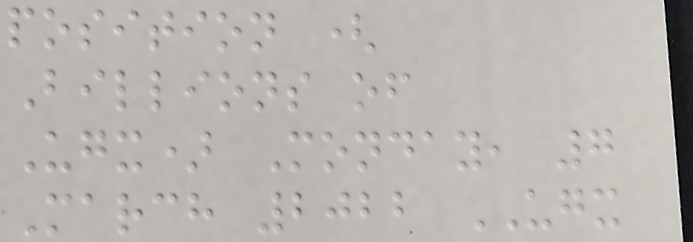position (
Billions of
Ugx) Monday, 7
March 2022 UGX
